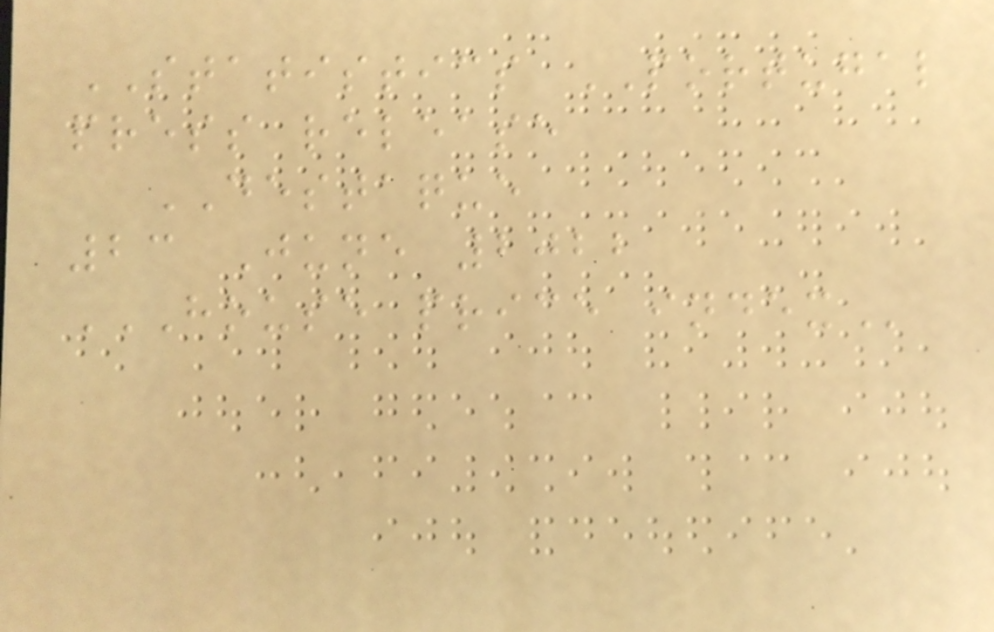STATISTICS PORTUGAL
press release
DESTAQUE
23 June 2022
HOUSE PRICE INDEX
